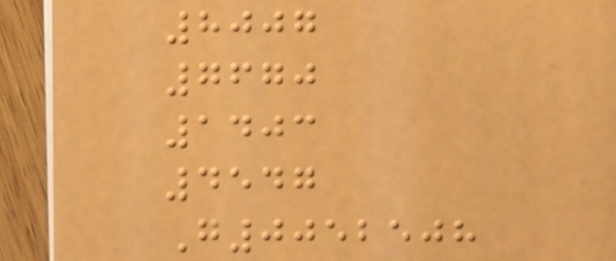8007
7670
1403
4547
G0052508
